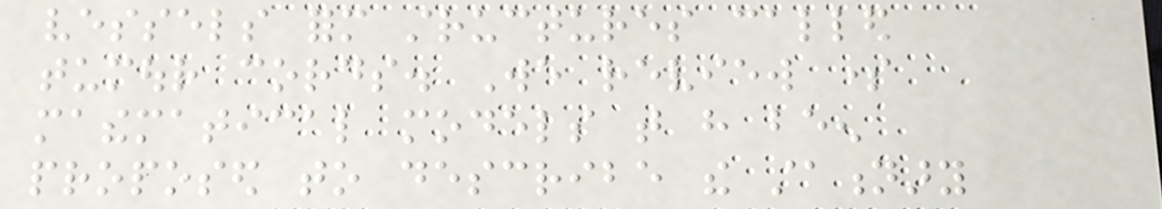vessels form structures called
tumour cords. We review some
mathematical models that have been
proposed to describe the stationary
